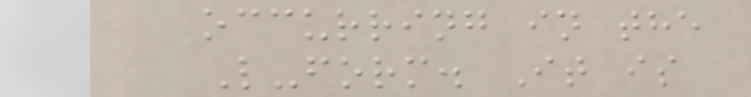occurring in the
L-form. It is
